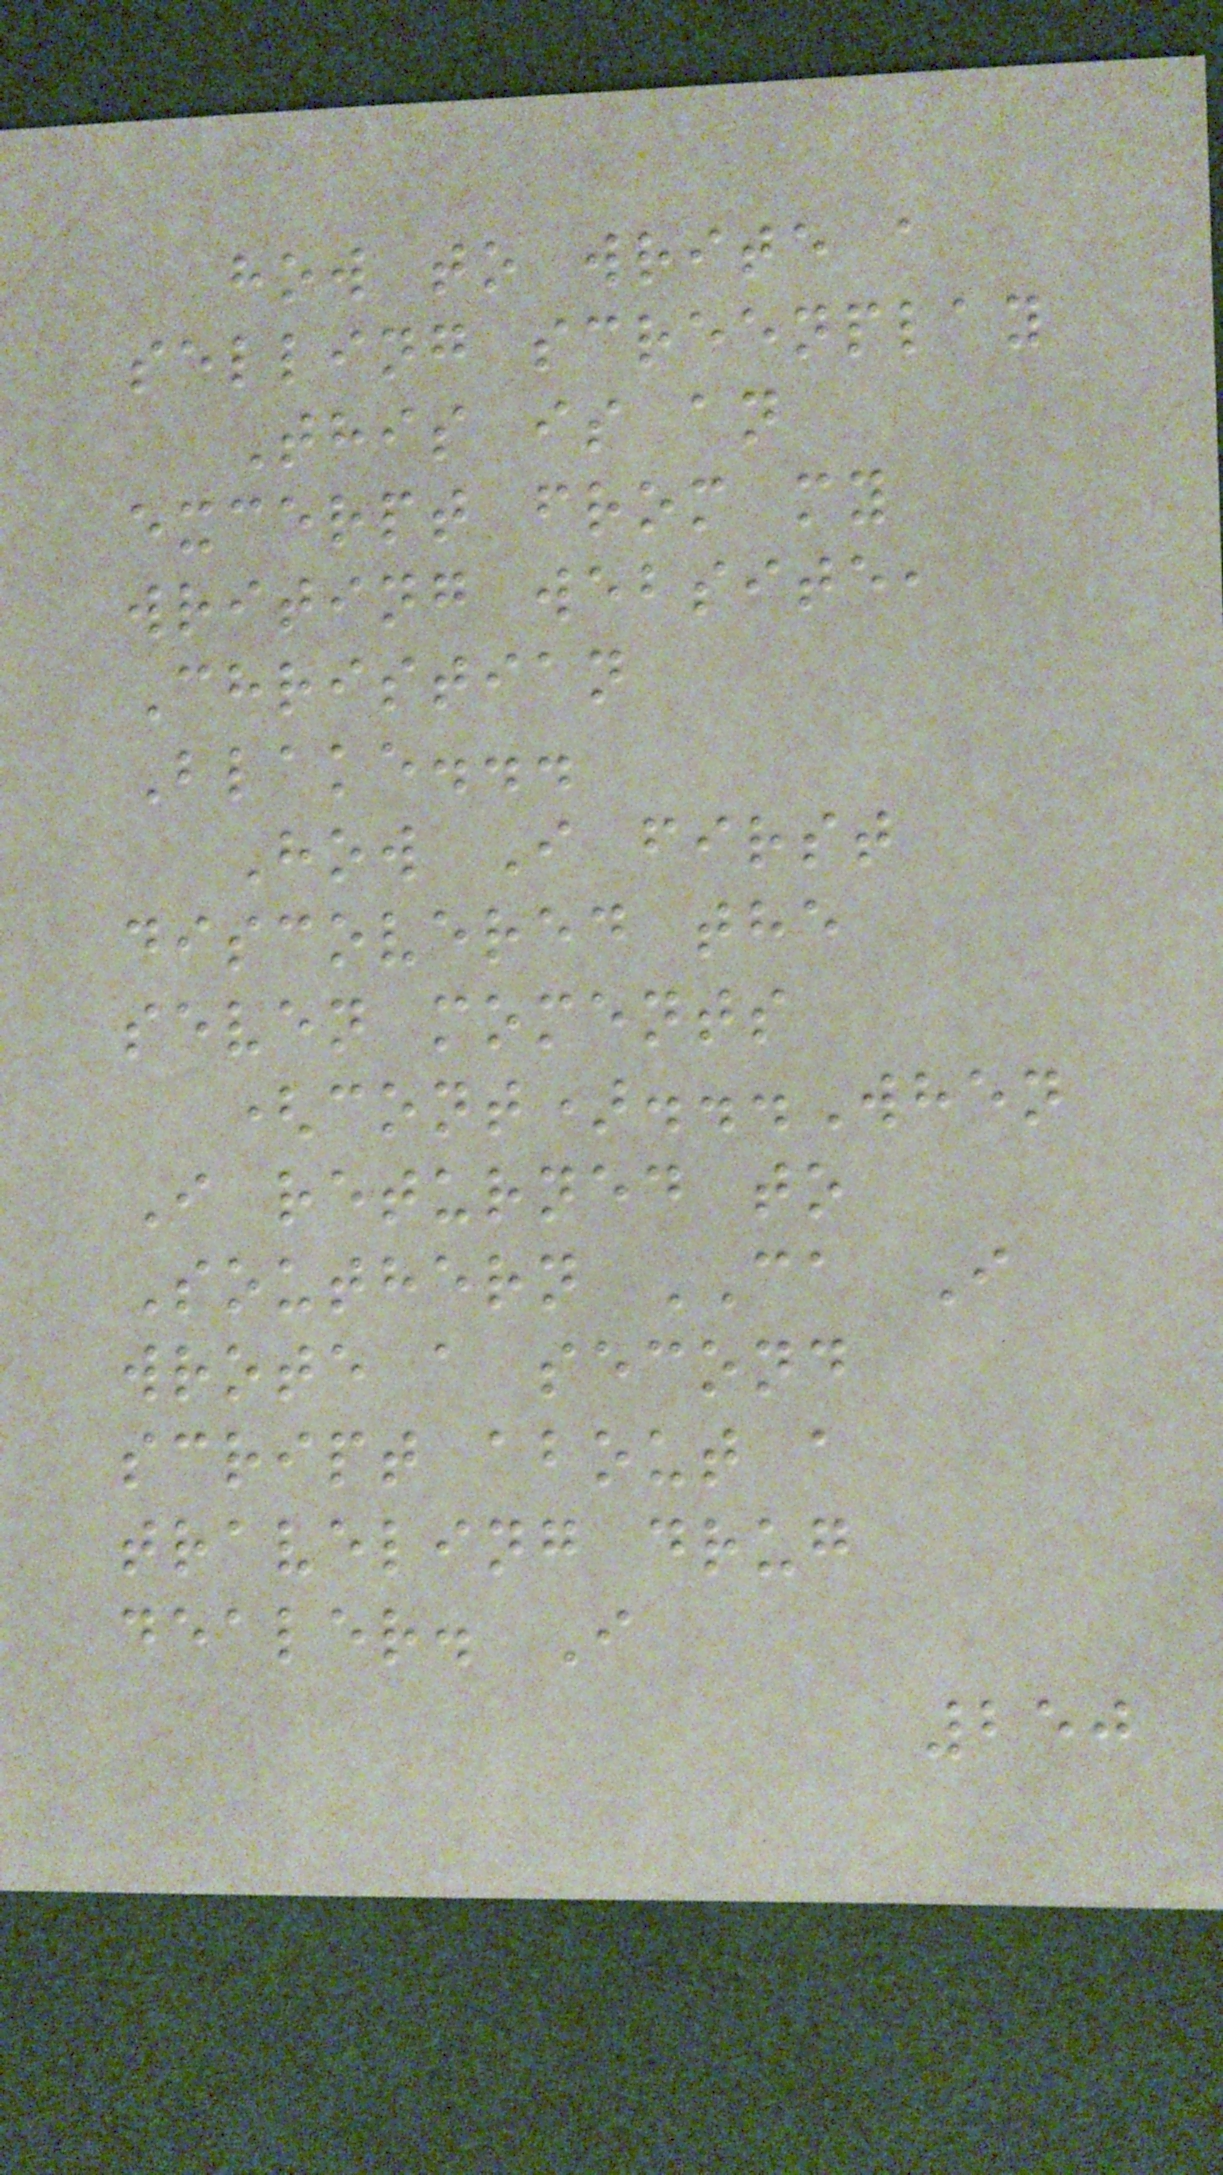how to write a
selling screenplay
This is an
excerpt from my
writing website,
Christian
Blake...
How I first
discovered the
seven moments
(cont)...When
I returned to
Southern CA I
wrote a second
script about a
traveling drug
dealer. I
250
